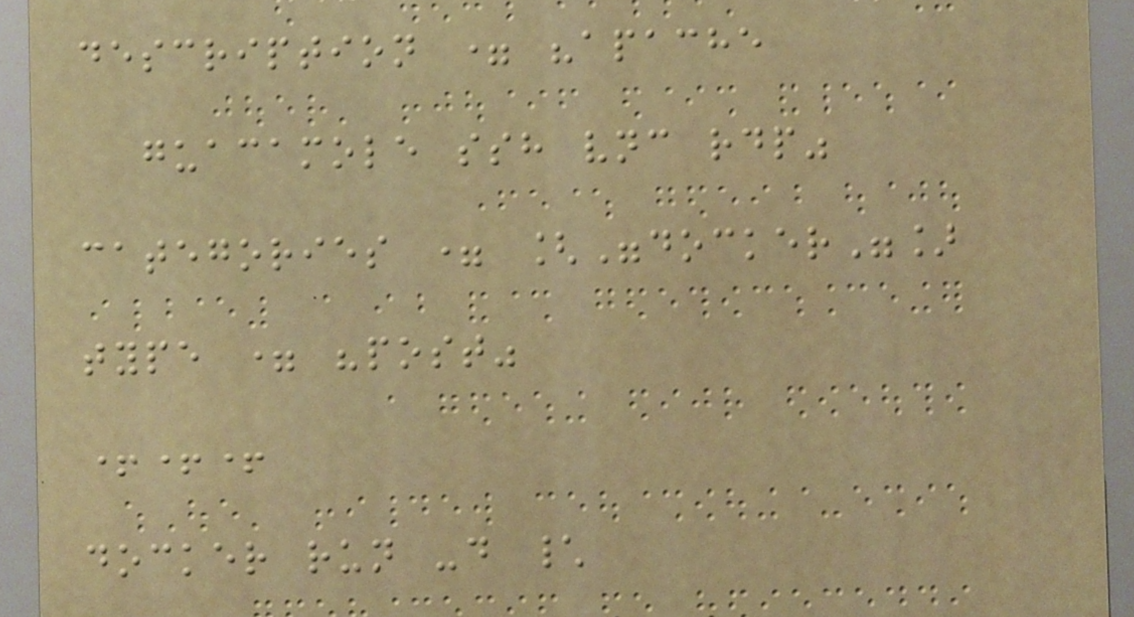description = "apache
guacamole ssh vnc rdp"
categories = ["docker"]
type = "post"
+++
docker run -d \
